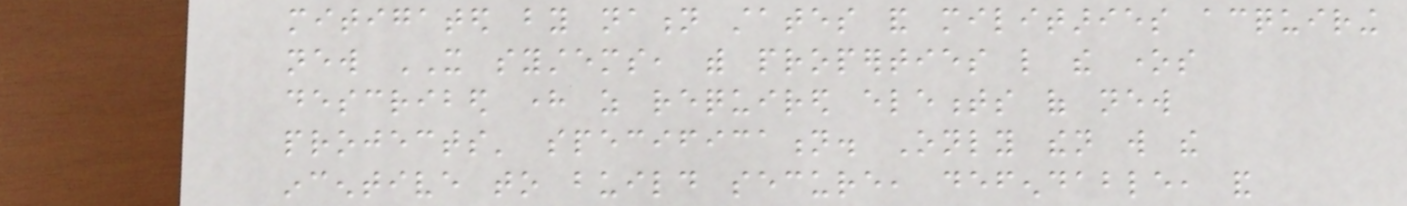mitigated by nation states and militaries acquiring
new IT systems, with properties like the ones
described here as required elements of new
projects' specification. Only then will the
incentive to build secure, defendable, and
